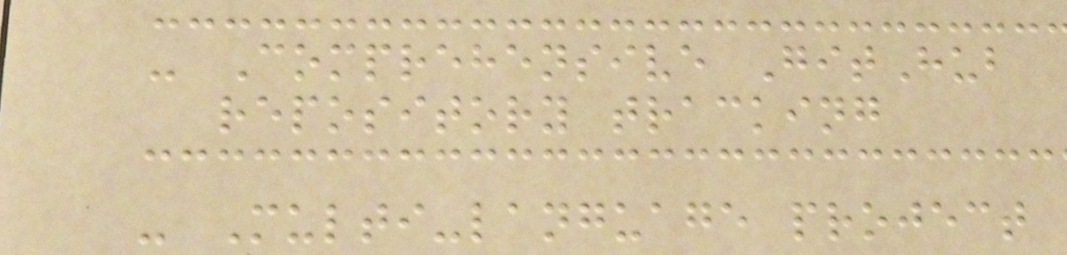- Comprehensive GitHub
repository tracking
- Multi-language project
